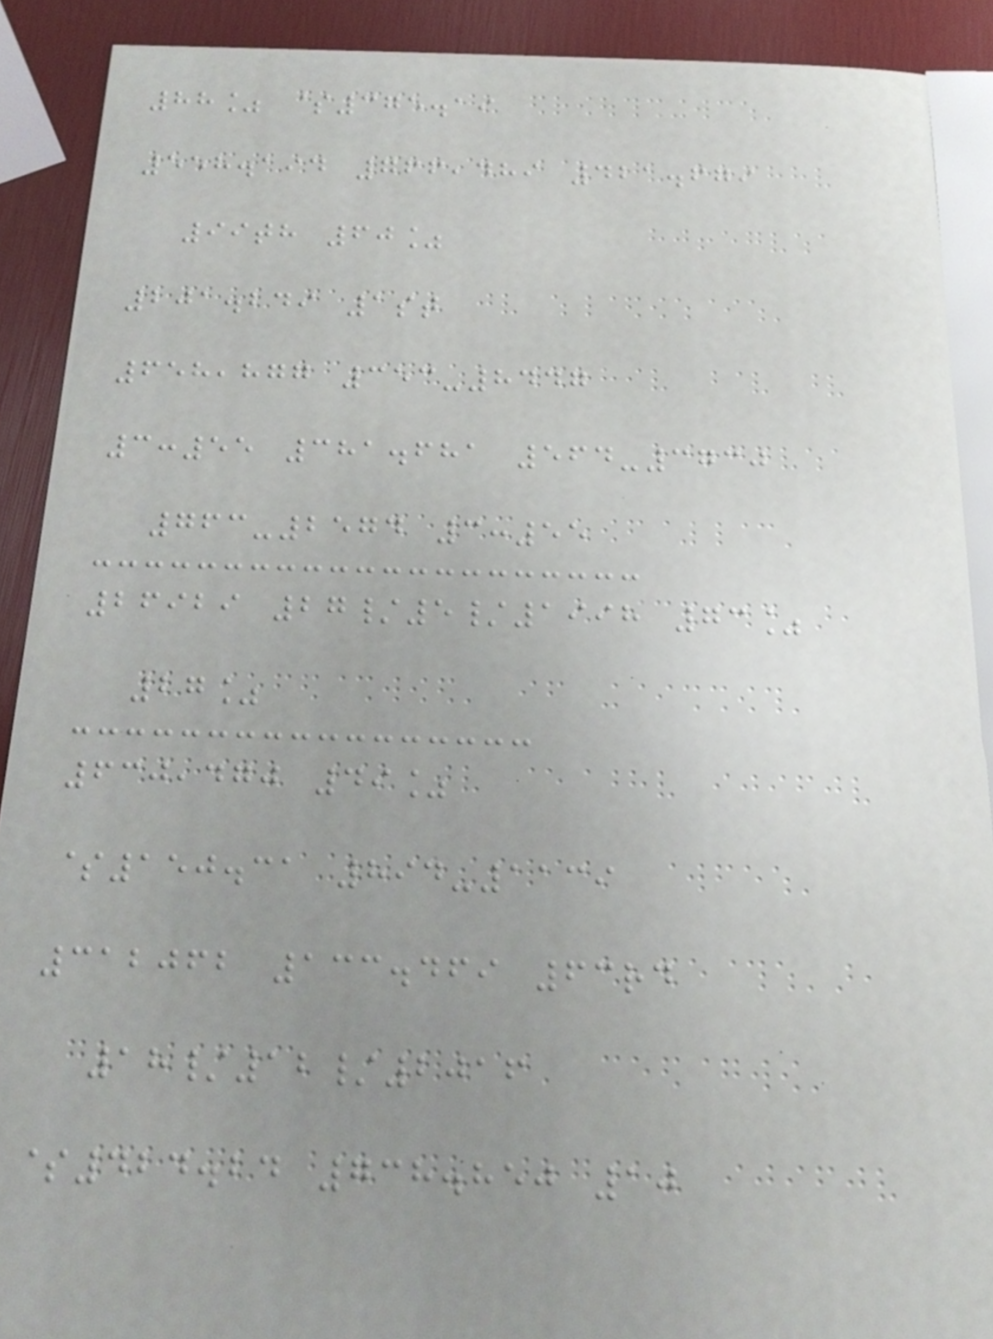88% $375.19
558.194 766,489 421.679
99th 60%
201.249 1st
658,877 353-8447
3:55 381.681 564-3730
763-2574 3:55
26929 27/5/1998 73%
27%
630,470 49%
$150.31 894-1139
312062 133.469 63rd
18/12/2016
$424.24 738.850 10
